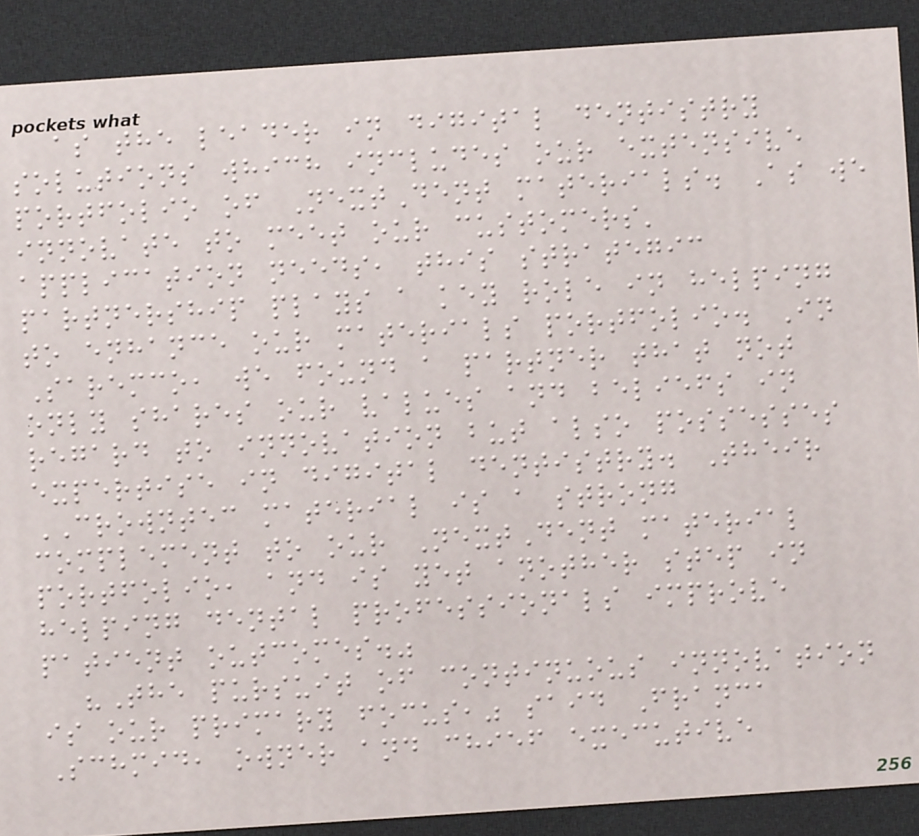as the leader in digital dentistry
solutions which includes our extensive
portfolio of NextDent materials. As we
innovate to meet our customers'
application needs, this strategic
partnership plays a key role in helping
to enhance our materials portfolio. In
Saremco, we found a partner that not
only shares our values and beliefs in
regard to innovation but also possesses
expertise in digital dentistry. Their
CROWNTEC material is a strong
complement to our NextDent material
portfolio, and is yet another step in
helping dental professionals improve
patient outcomes."
"The pursuit of continuous innovation
is our primary focus," said Franca
Schmid, owner and chief executive
